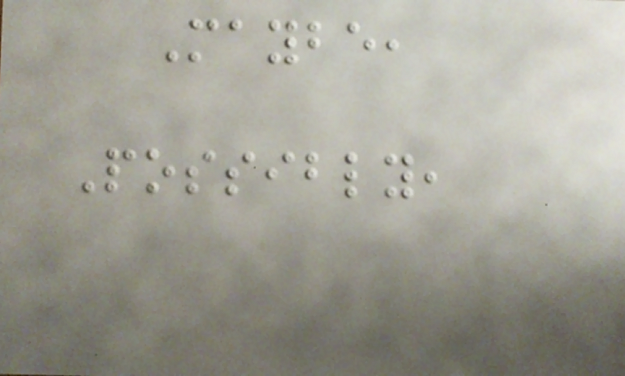Maybe,
Possibly,
